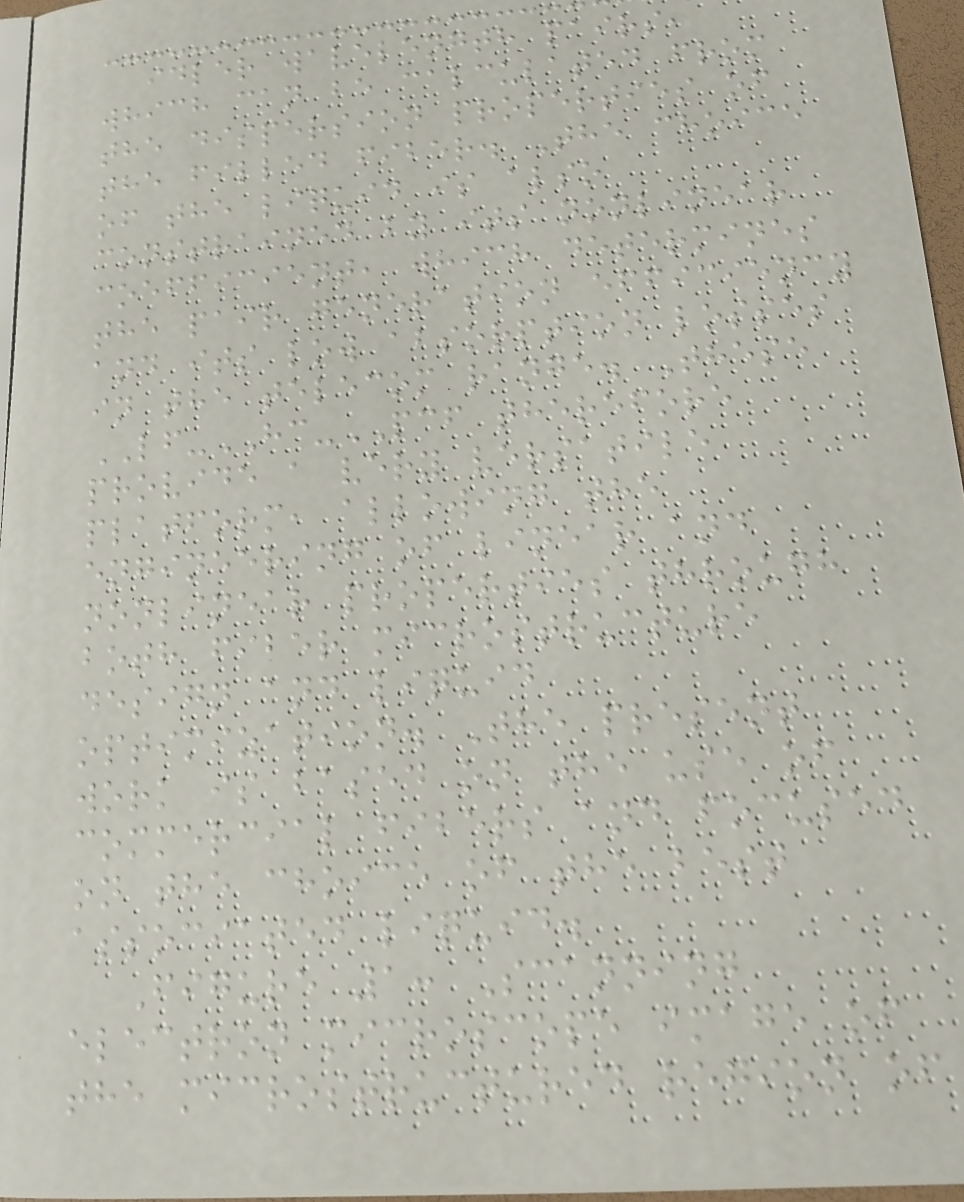idler wavelength pairs,
which can be calculated from
the dispersion properties of
the filled fiber. The choice
of the liquid is also
constrained by its nonlinear
coefficient, which determines
the pair generation efficiency
and its low absorption losses
in the telecom range. These
LF-HC-PCF therefore
provide a very versatile
platform, allowing the
engineering of linear and
nonlinear properties through
both fiber microstructure
design and liquid
optimization. The present
work is based on the use of
commercial fibers and focused
on the choice of the best
associated liquid.
Figure 1: Scanning
electron microscope image of
the microstructured region of
